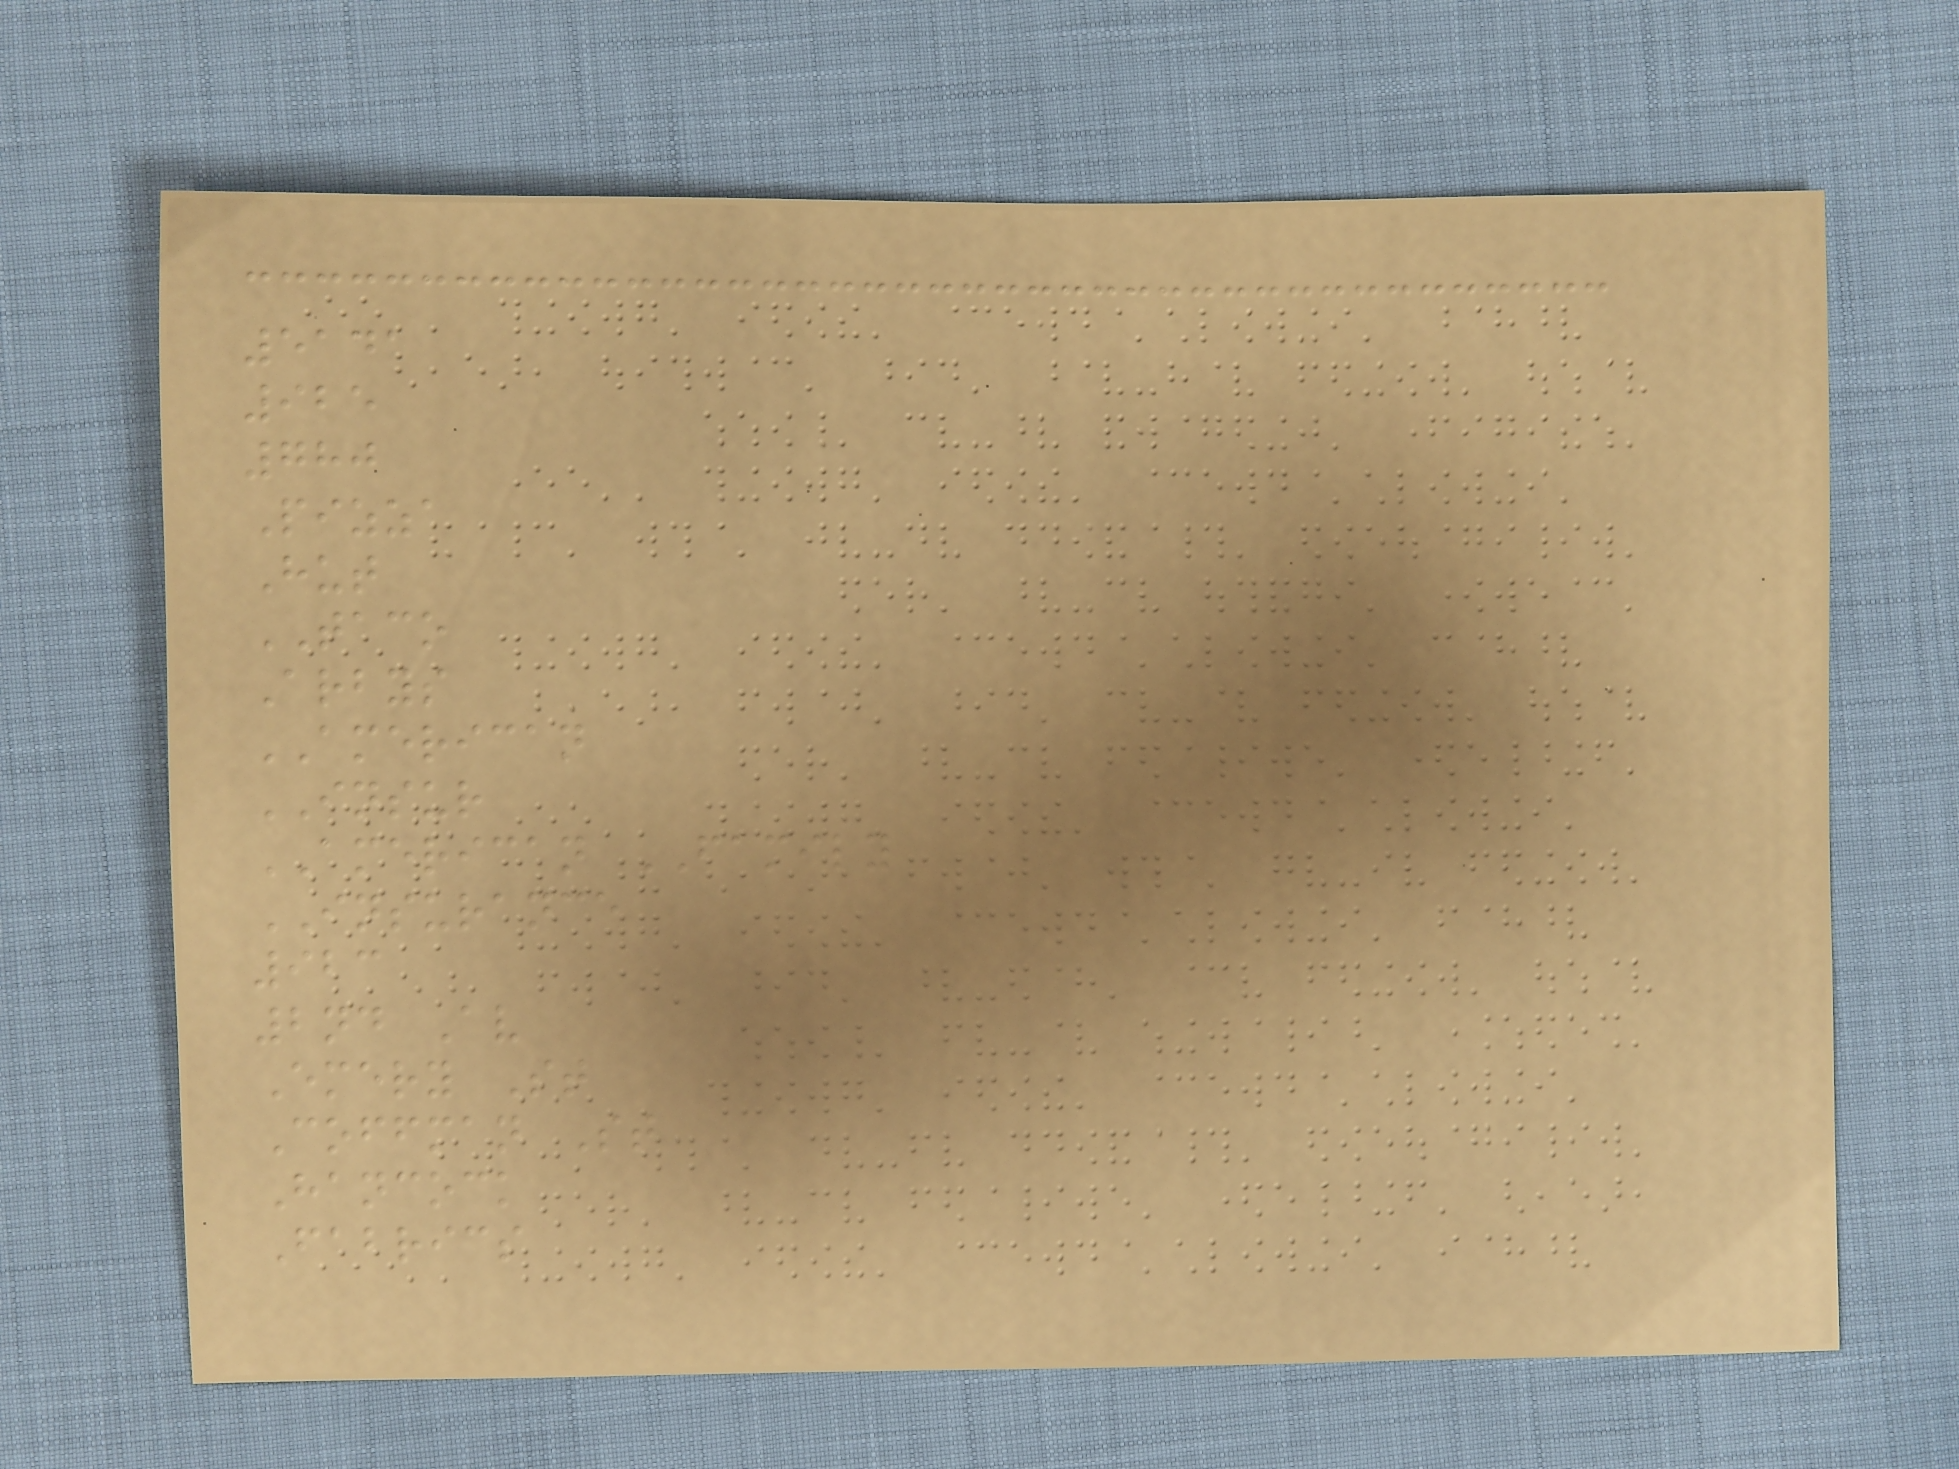5141
925
780
Pizza
Hut
TACO
Arbys
AMERICAN
INSUR
AMERICAN FAMILY
INSURANCE
923
2nd Av
Emery St
Coffman St
Hancock
Fabrics
